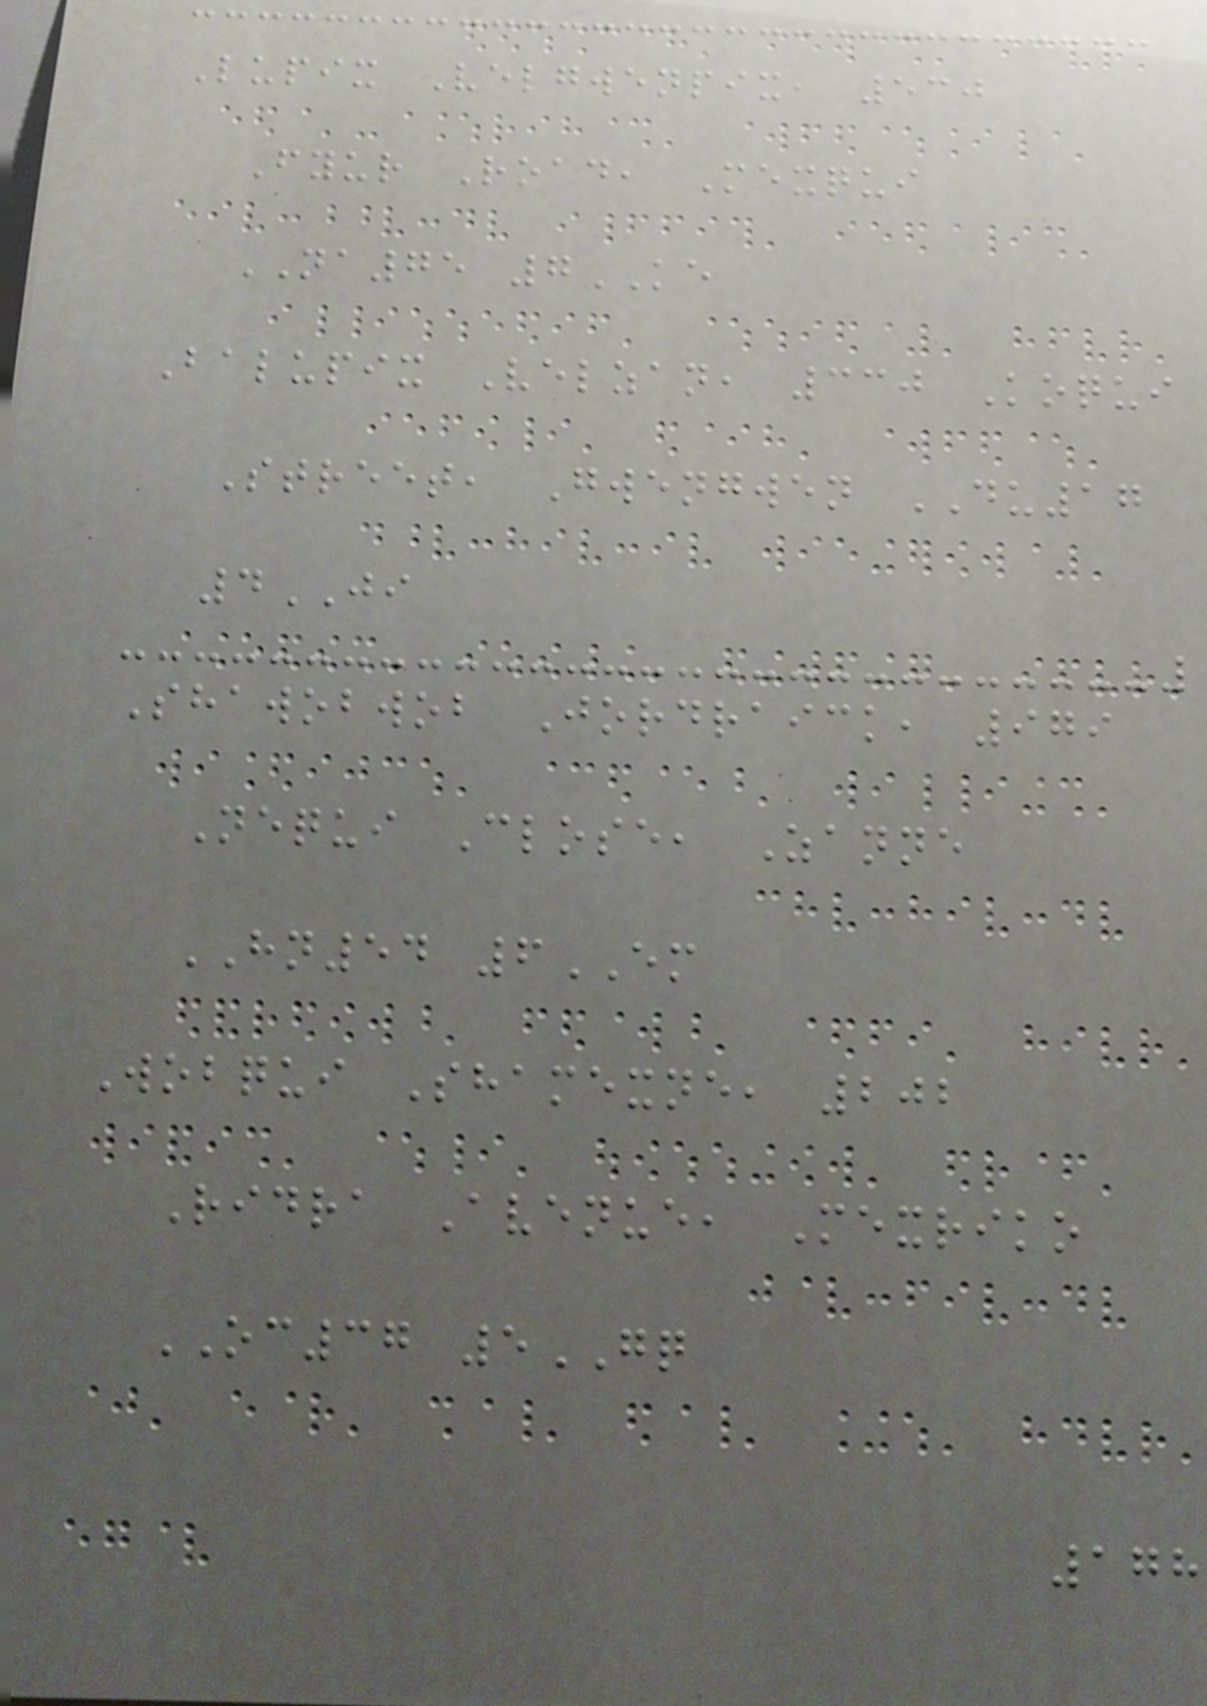Lupix Velgwenpix, 530
Fyur Road, Mexqui
NA75 7KE
Balupix Velzan, 330 Koqui
Street, Gwengwen DU17
4JI
Shawobwob Jordraick, 979
Nequi Close, Zanne
HN54 6EM
Wobqui Shamexne, 202
Ridra Avenue, Mexriko
OC37 5GQ
178
